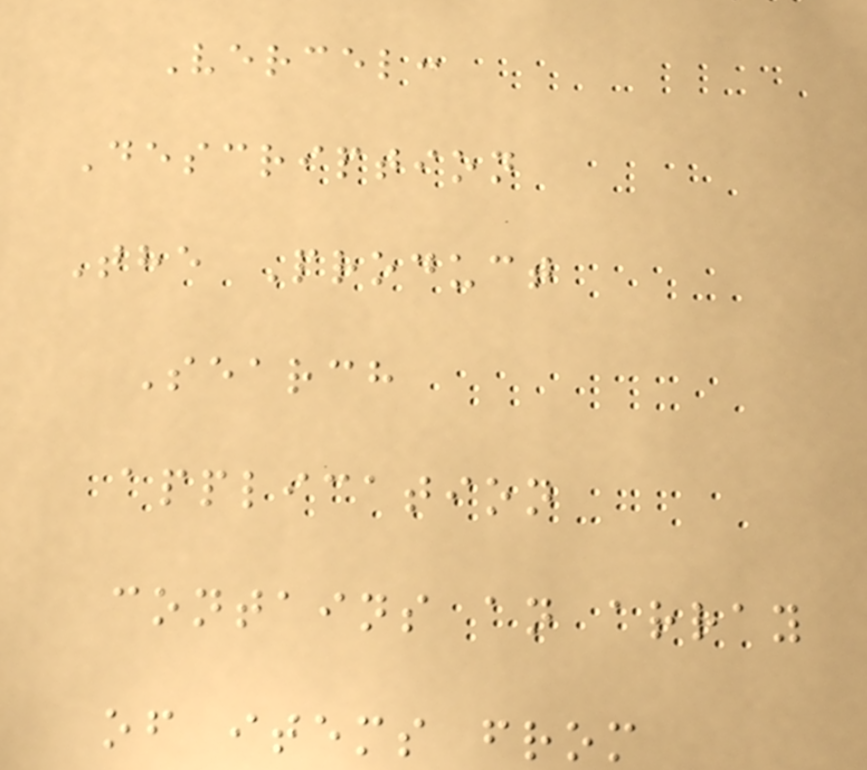Vercel:
Description
The Product
Search
application
contains an array
of items from
